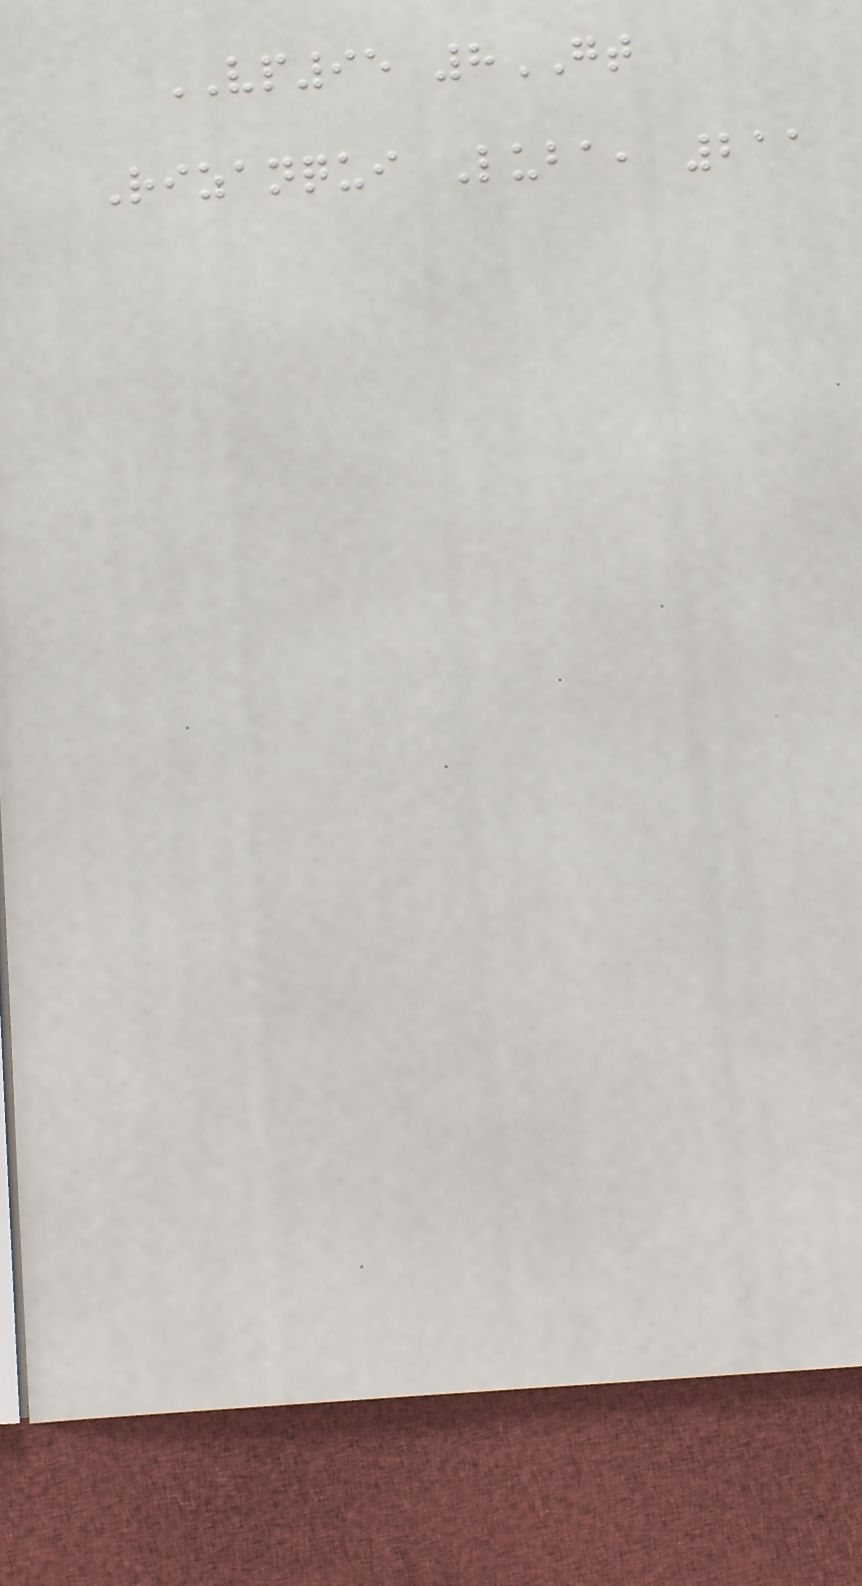VP95 8GT
Rizanqui Luba, 211
